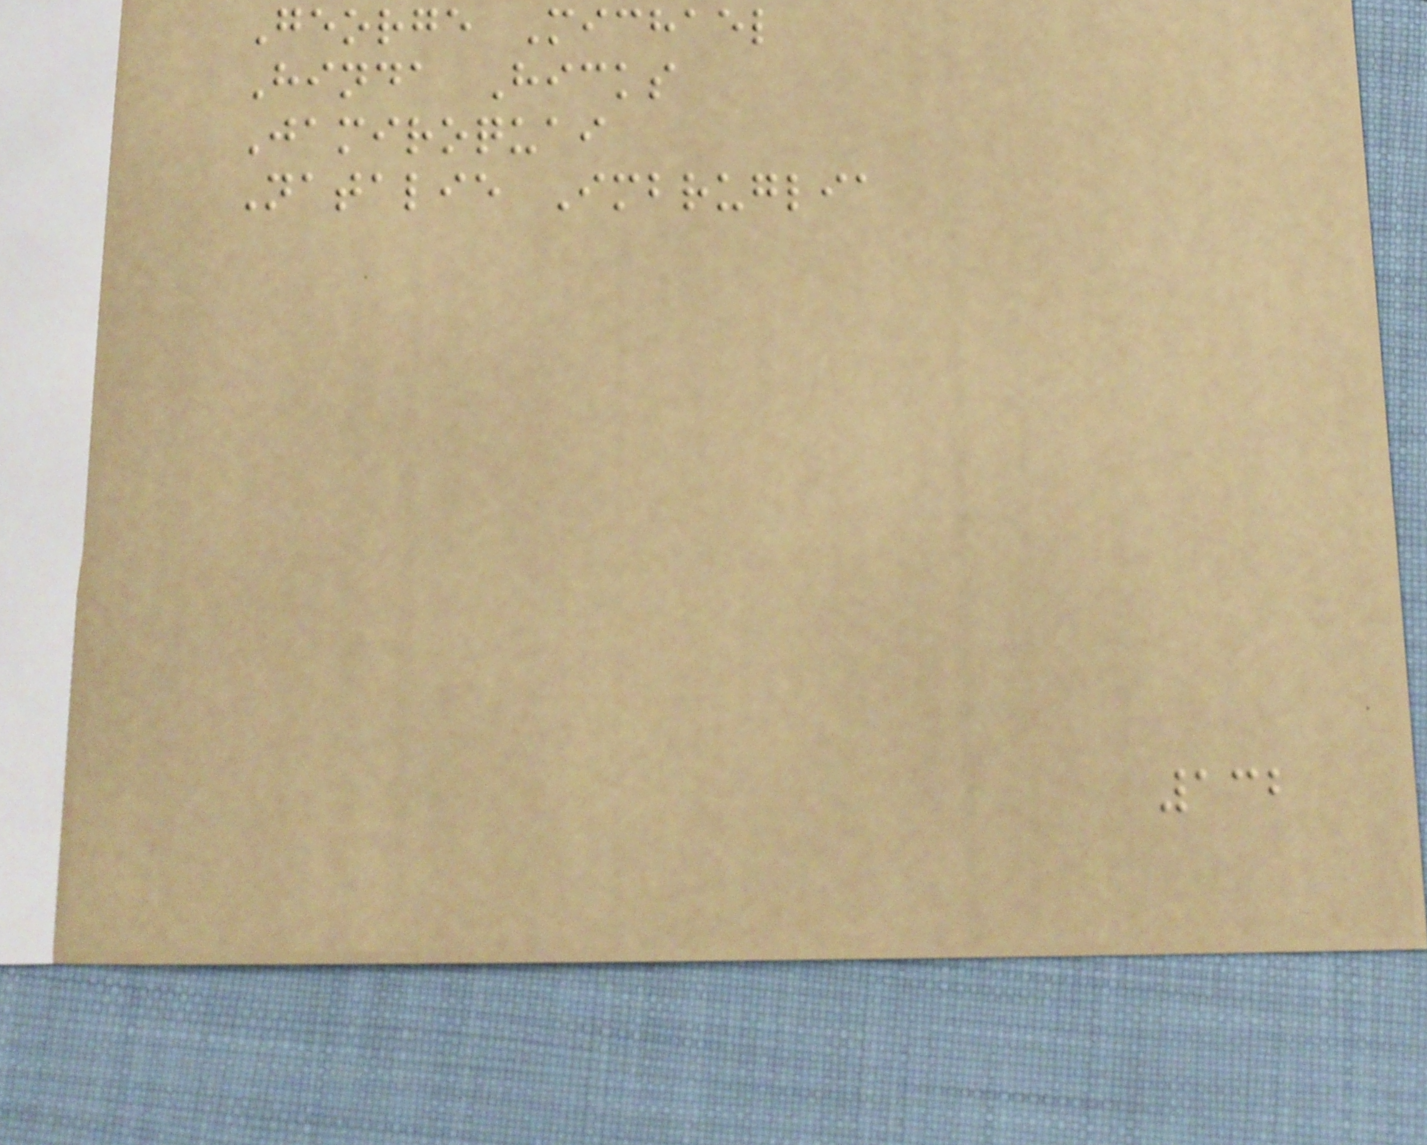George Michael
Hinda Hicks
Jamiroquai
Natalie Imbruglia
132
